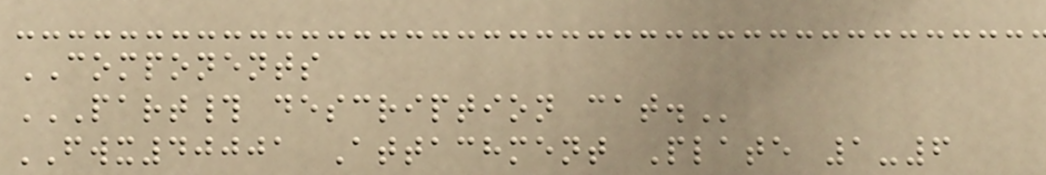COMPONENTS
PART# DESCRIPTION CAT.
FWX40001 Attachment Plate 1-6
